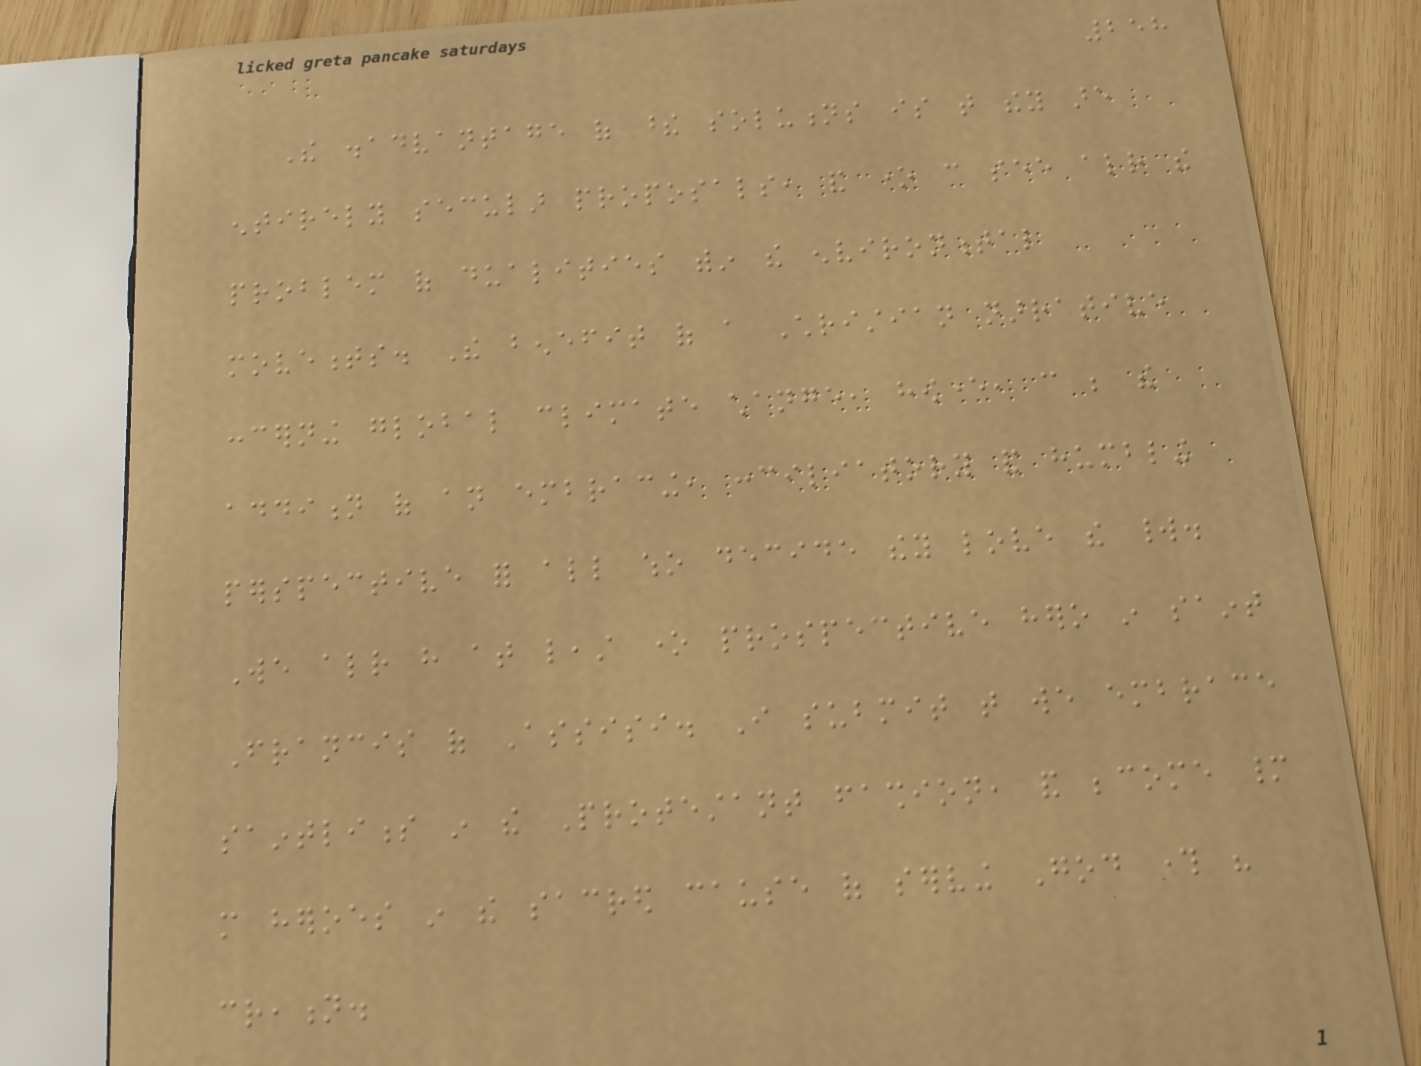258
The disadvantage of these solutions is that they are
entirely secular proposals, and one can see already the
problem of dualities within the environmental
movements. The benefit of a Christian narrative
concerning global climate change, however, can be the
addition of an embracing, conciliatory and humbling
perspective for all who decide they love the world.
We already have at least one prospective hero in saint
Francis of Assisi. I submit that we embrace
saintliness in the Protestant fashion, and become many
more heroes in the sacred cause of serving God through his
creation.
